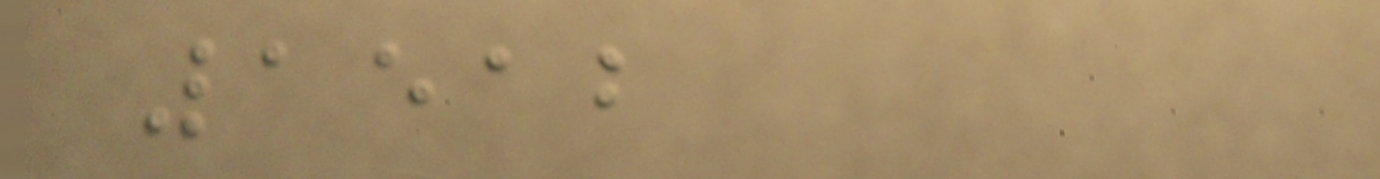1512
